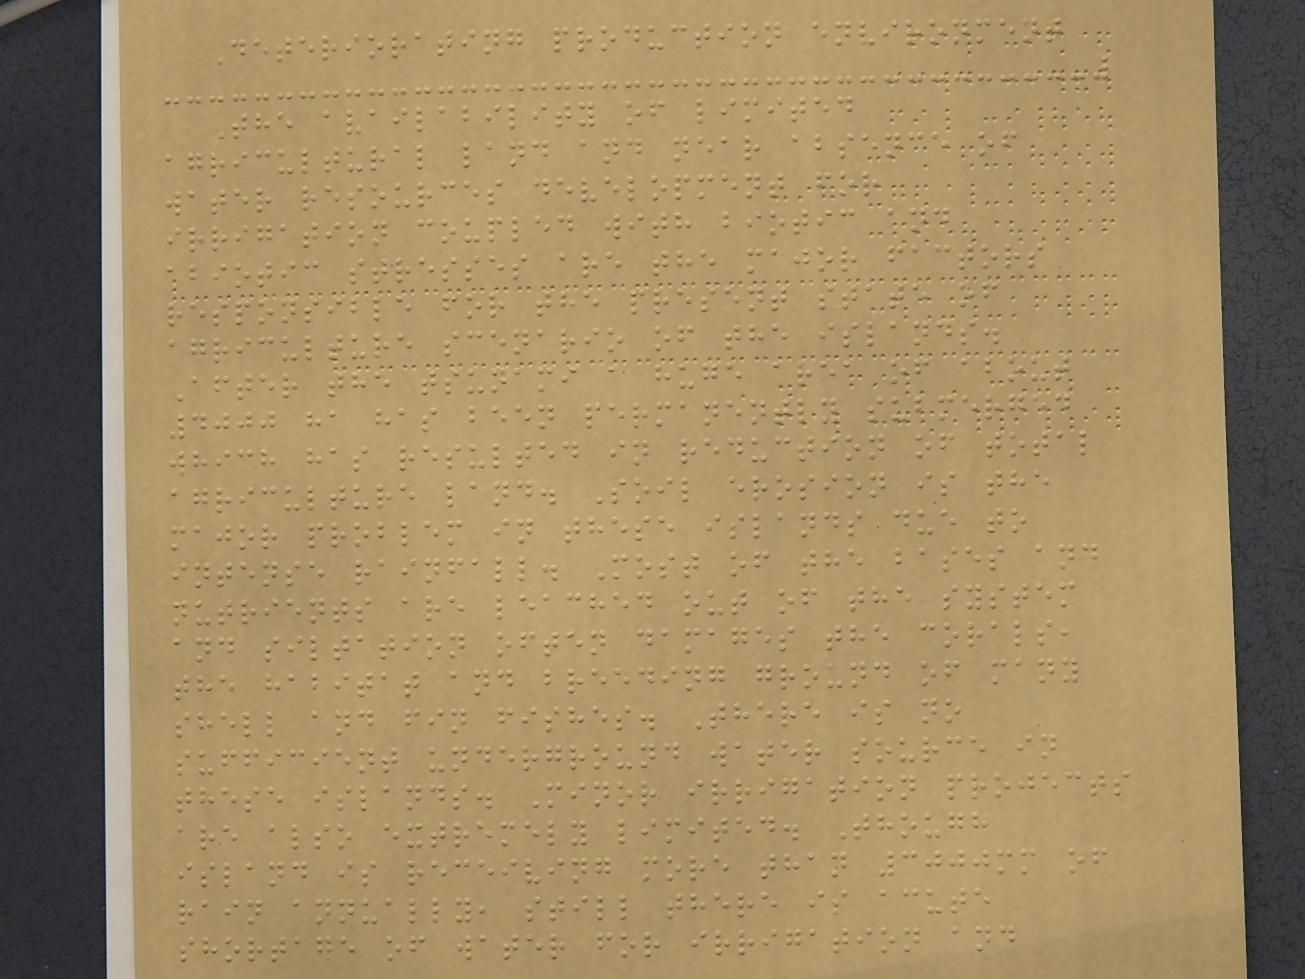Deteriorating production environment
The availability of limited
agricultural land and near absence of
water resources development for
irrigation coupled with biotic and
abiotic stresses are the major factors
responsible for the present state of
agriculture scenario of the islands.
After the tsunami a huge area of about
4000 ha has been permanently submerged
which has resulted in reduction of total
agriculture land. Soil erosion is the
major problem in these islands due to
intense rainfall. Most of the bases and
nutrients are leached out of the system
and siltation often damages the corals,
the habitat and breeding ground of many
shell and fin fishes. There is no
sufficient underground water source in
these islands. Minor irrigation projects
are also extremely limited. Though
island is receiving more than 3000mm of
rain annually, still there is acute
shortage of water for irrigation and
